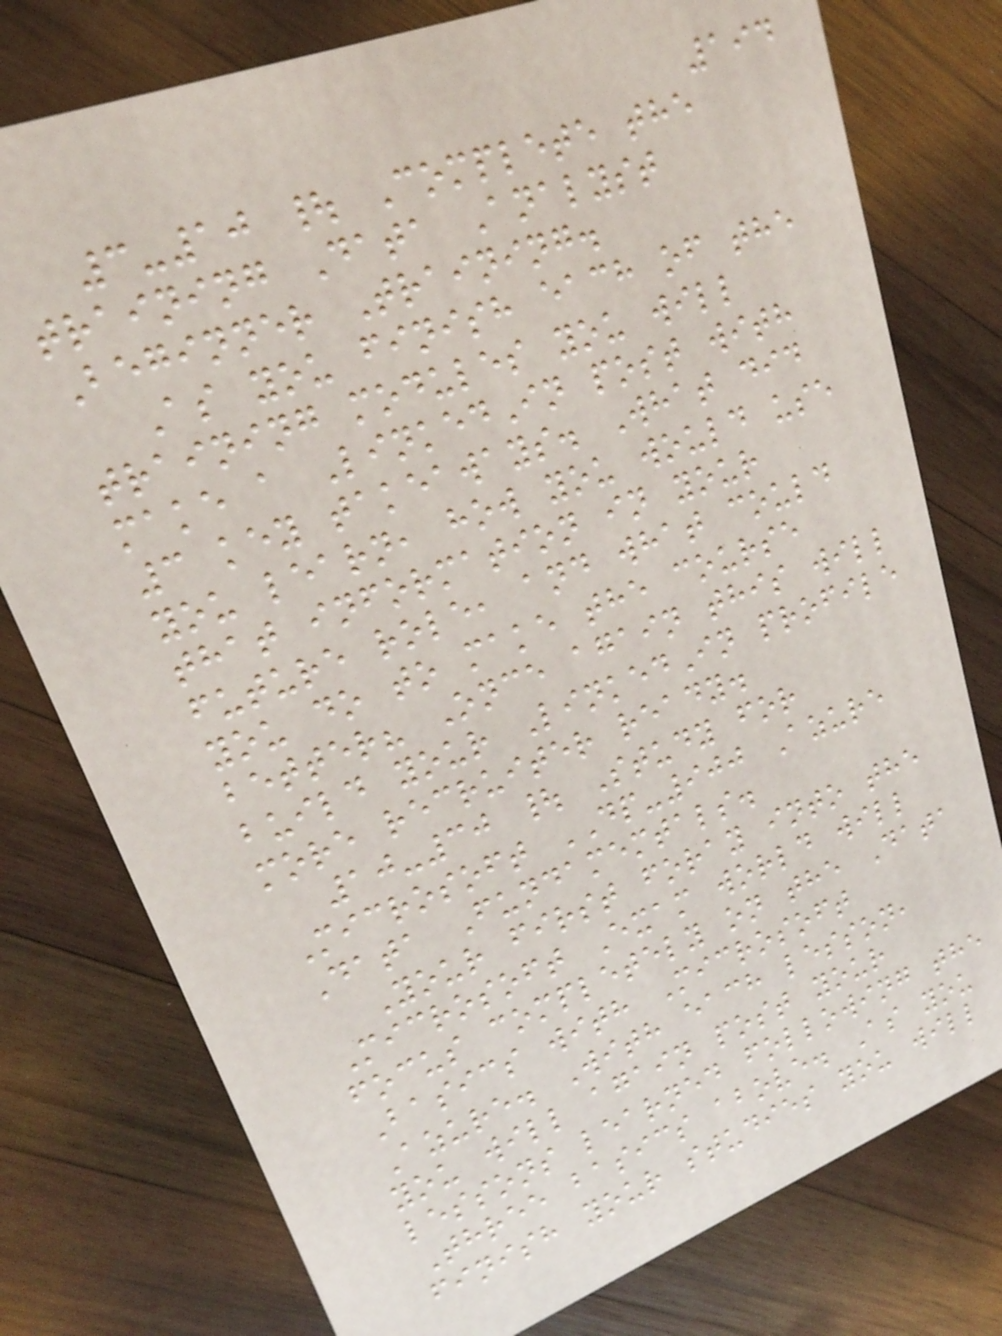194
3-10 | Complete the
training Data Analyst
Beginner Training.
As you finish each of the
training modules you will
make a LinkedIn post with
3 key takeaways. What did
you learn, how you would use
that information in your
future role, and what could
you do to make the course
better? Once again this will
build your LinkedIn profile
more recruiter ready.
10-30 | Study for
Microsoft DP-900 Azure
Data Fundamemtals.
Your first foray into the
Microsoft Exam world will
focus completely on the Data
Basics with Microsoft
Azure. With each lesson,
you will again post your
lessons learned following the
Three basics above. As you
finish your studies you will
